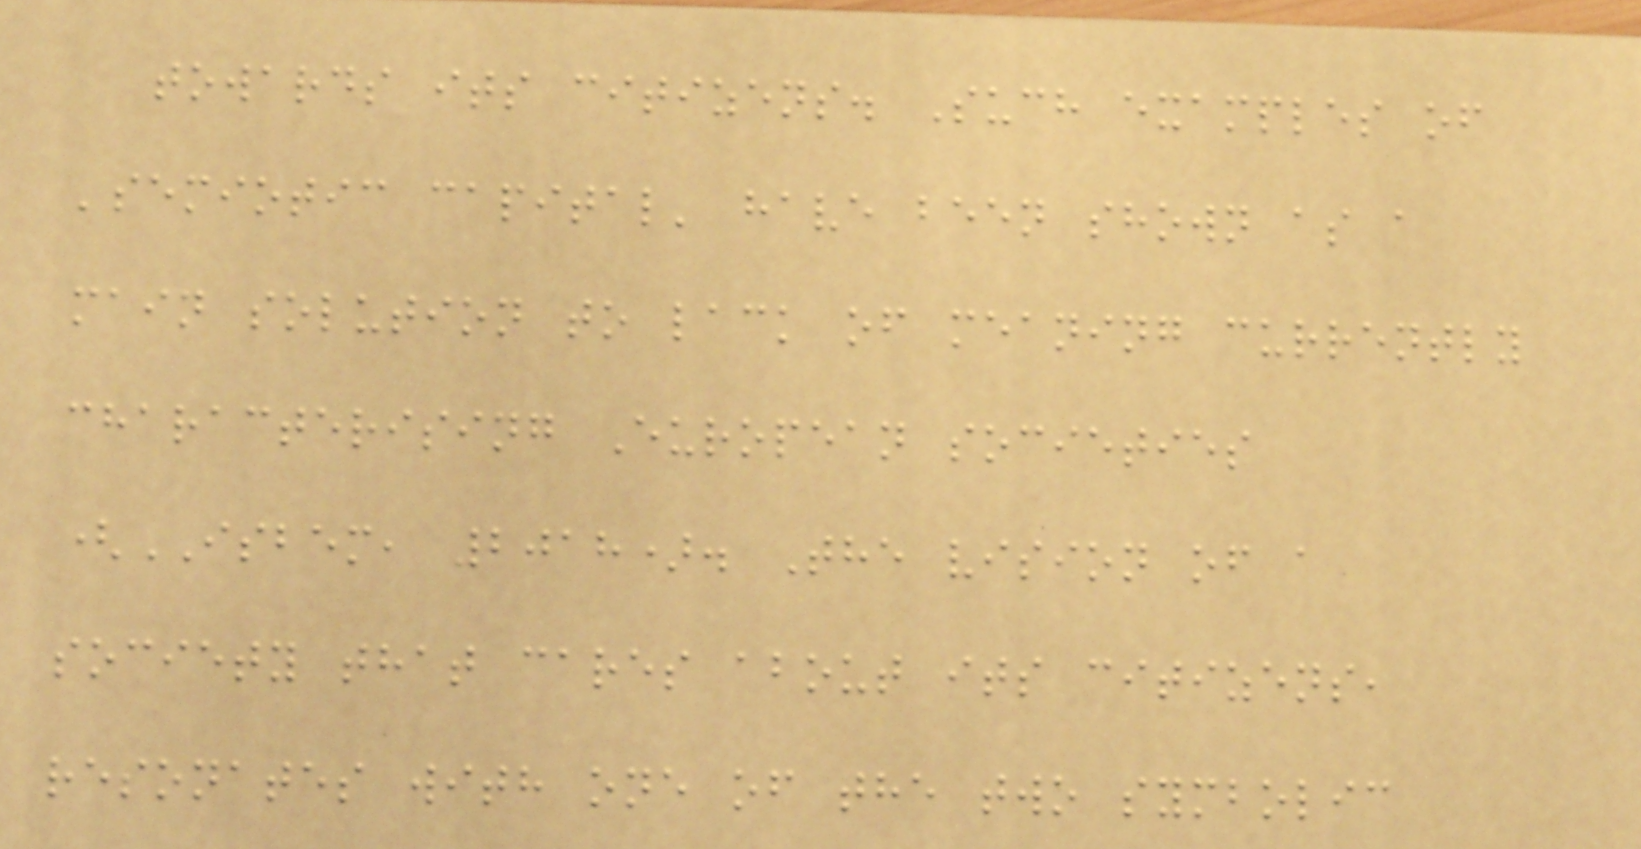towards its citizens. Such examples of
'semiotic capital' have been shown as a
main solution to lack of meaning currently
characterising European societies
(ISBEM, 2018). The vision of a
society that cares about its citizens,
resonates with one of the two symbolic
